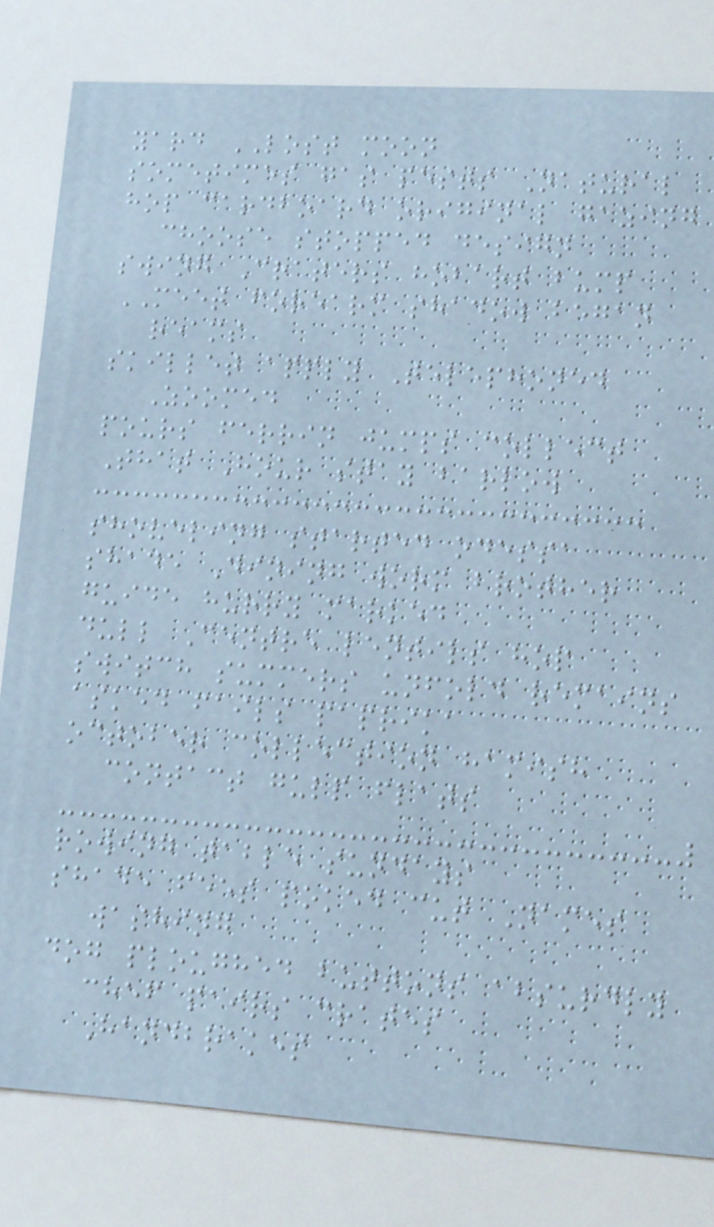yard LOST moon
sometimes gas pests Natural
hop cardboard original gazing
choose stopped design
swing Craters hobart bump
MEET forearm shadow began
reams
skillet apply Telephoned
Zoomed
pours ferrin jumps collect
That Hour stay barlow
shoveling started odessa
shade Dining worm brother
guide hurry marked
dull Centre lentils hop
switch summers unfold remains
asked fails paprika
october collection hamish
contact gulp flats
rowing table sundays
shade fees poked cut Names
washing
dog ploughed buttons absurdly
chef pairs crates
Handbrakes
